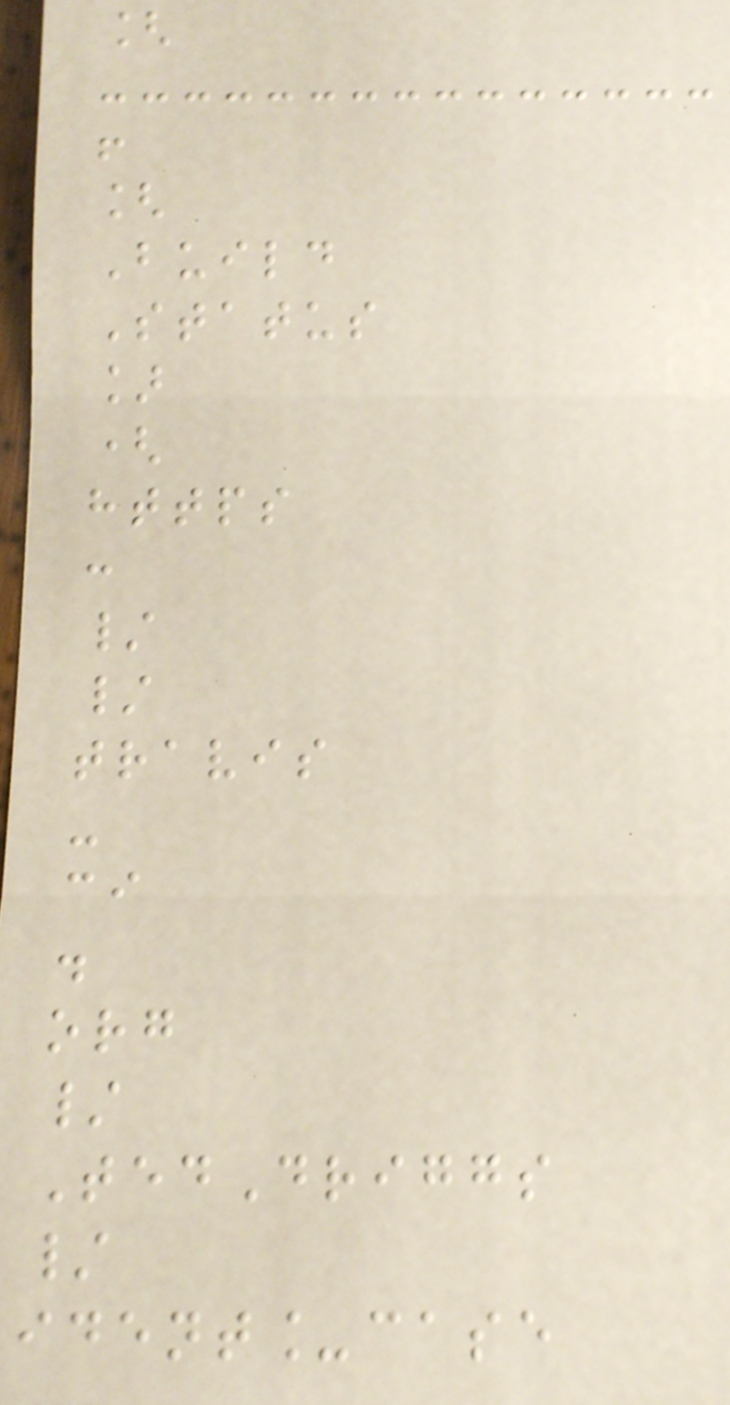[
!
[
Build
Status
]
(
https
:
/
/
travis
-
ci
.
org
/
TedDriggs
/
ident_case
